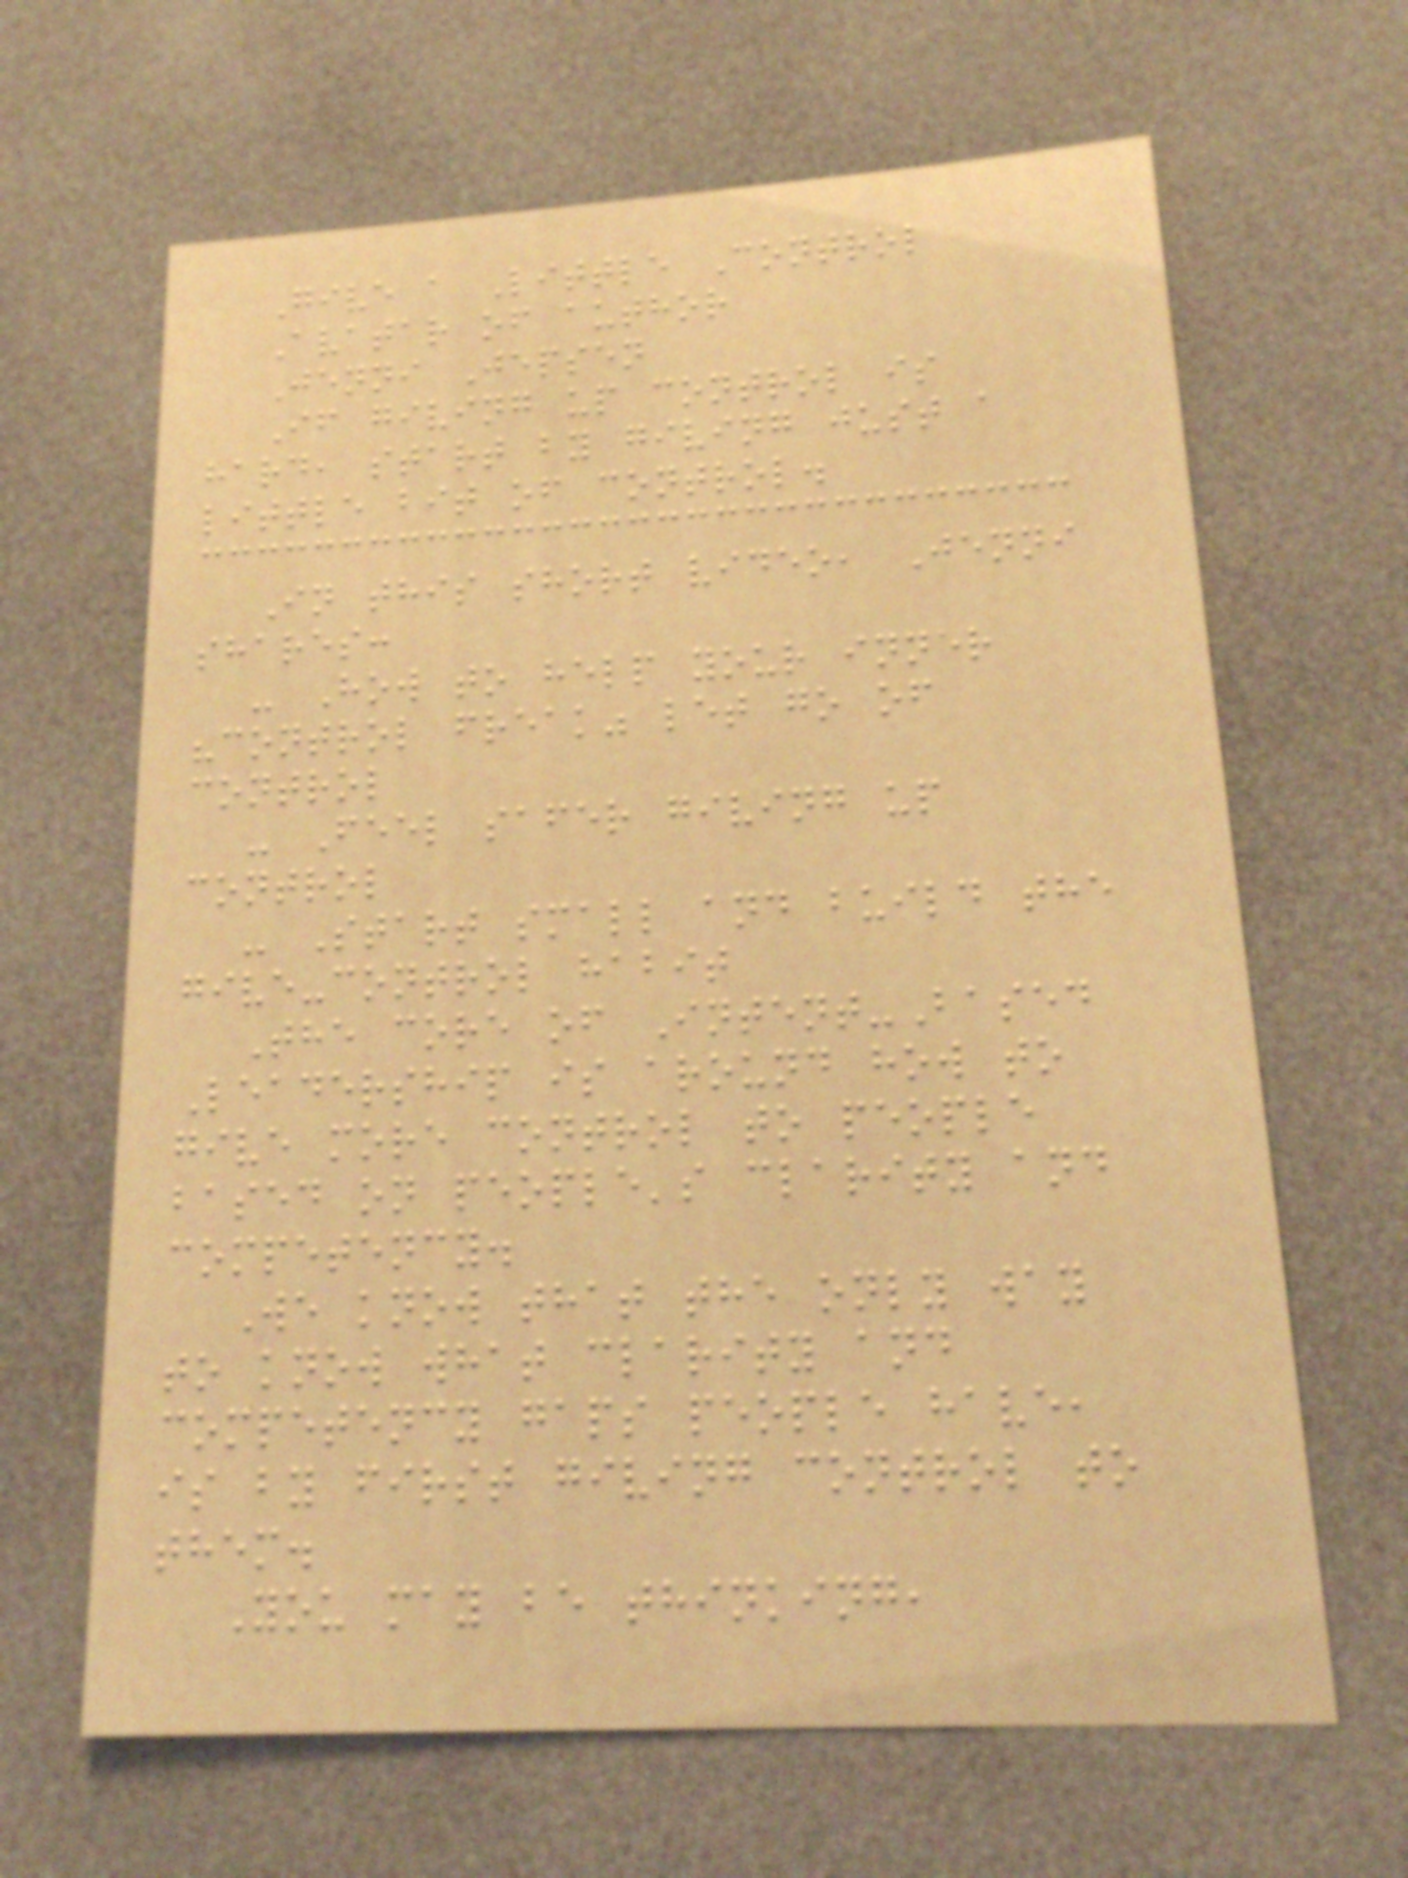Give a Little Control
Avatar of author
Jenni Jepsen
If giving up control is
hard, start by giving just a
little bit of control.
In this short video, Jenni
shares:
- How to help your inner
"control freak" let go of
control
- Feel safer giving up
control
- Start small and build the
give-control habit
The core of Intent-Based
Leadership is around how to
give more control to people
based on people's clarity and
competency.
We know that the only way
to know what clarity and
competency gaps people have,
is by first giving control to
them.
You may be thinking,
